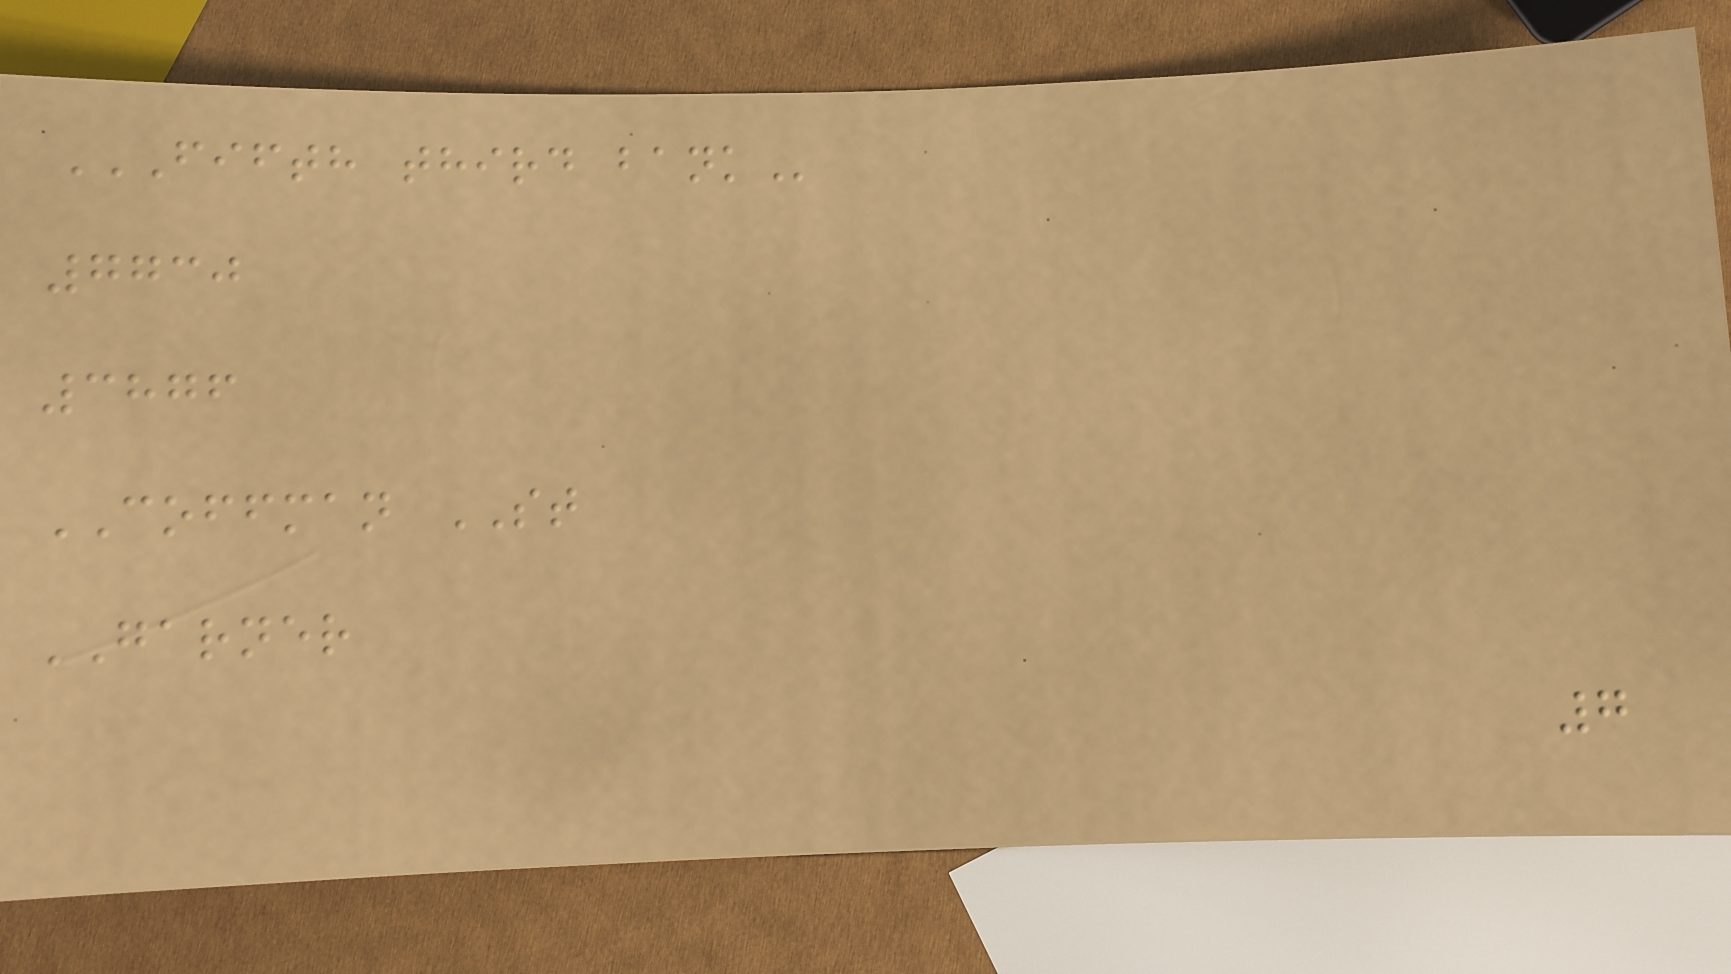FIFTH THIRD BANK
7730
3876
COFFMAN ST
GARNER
7
